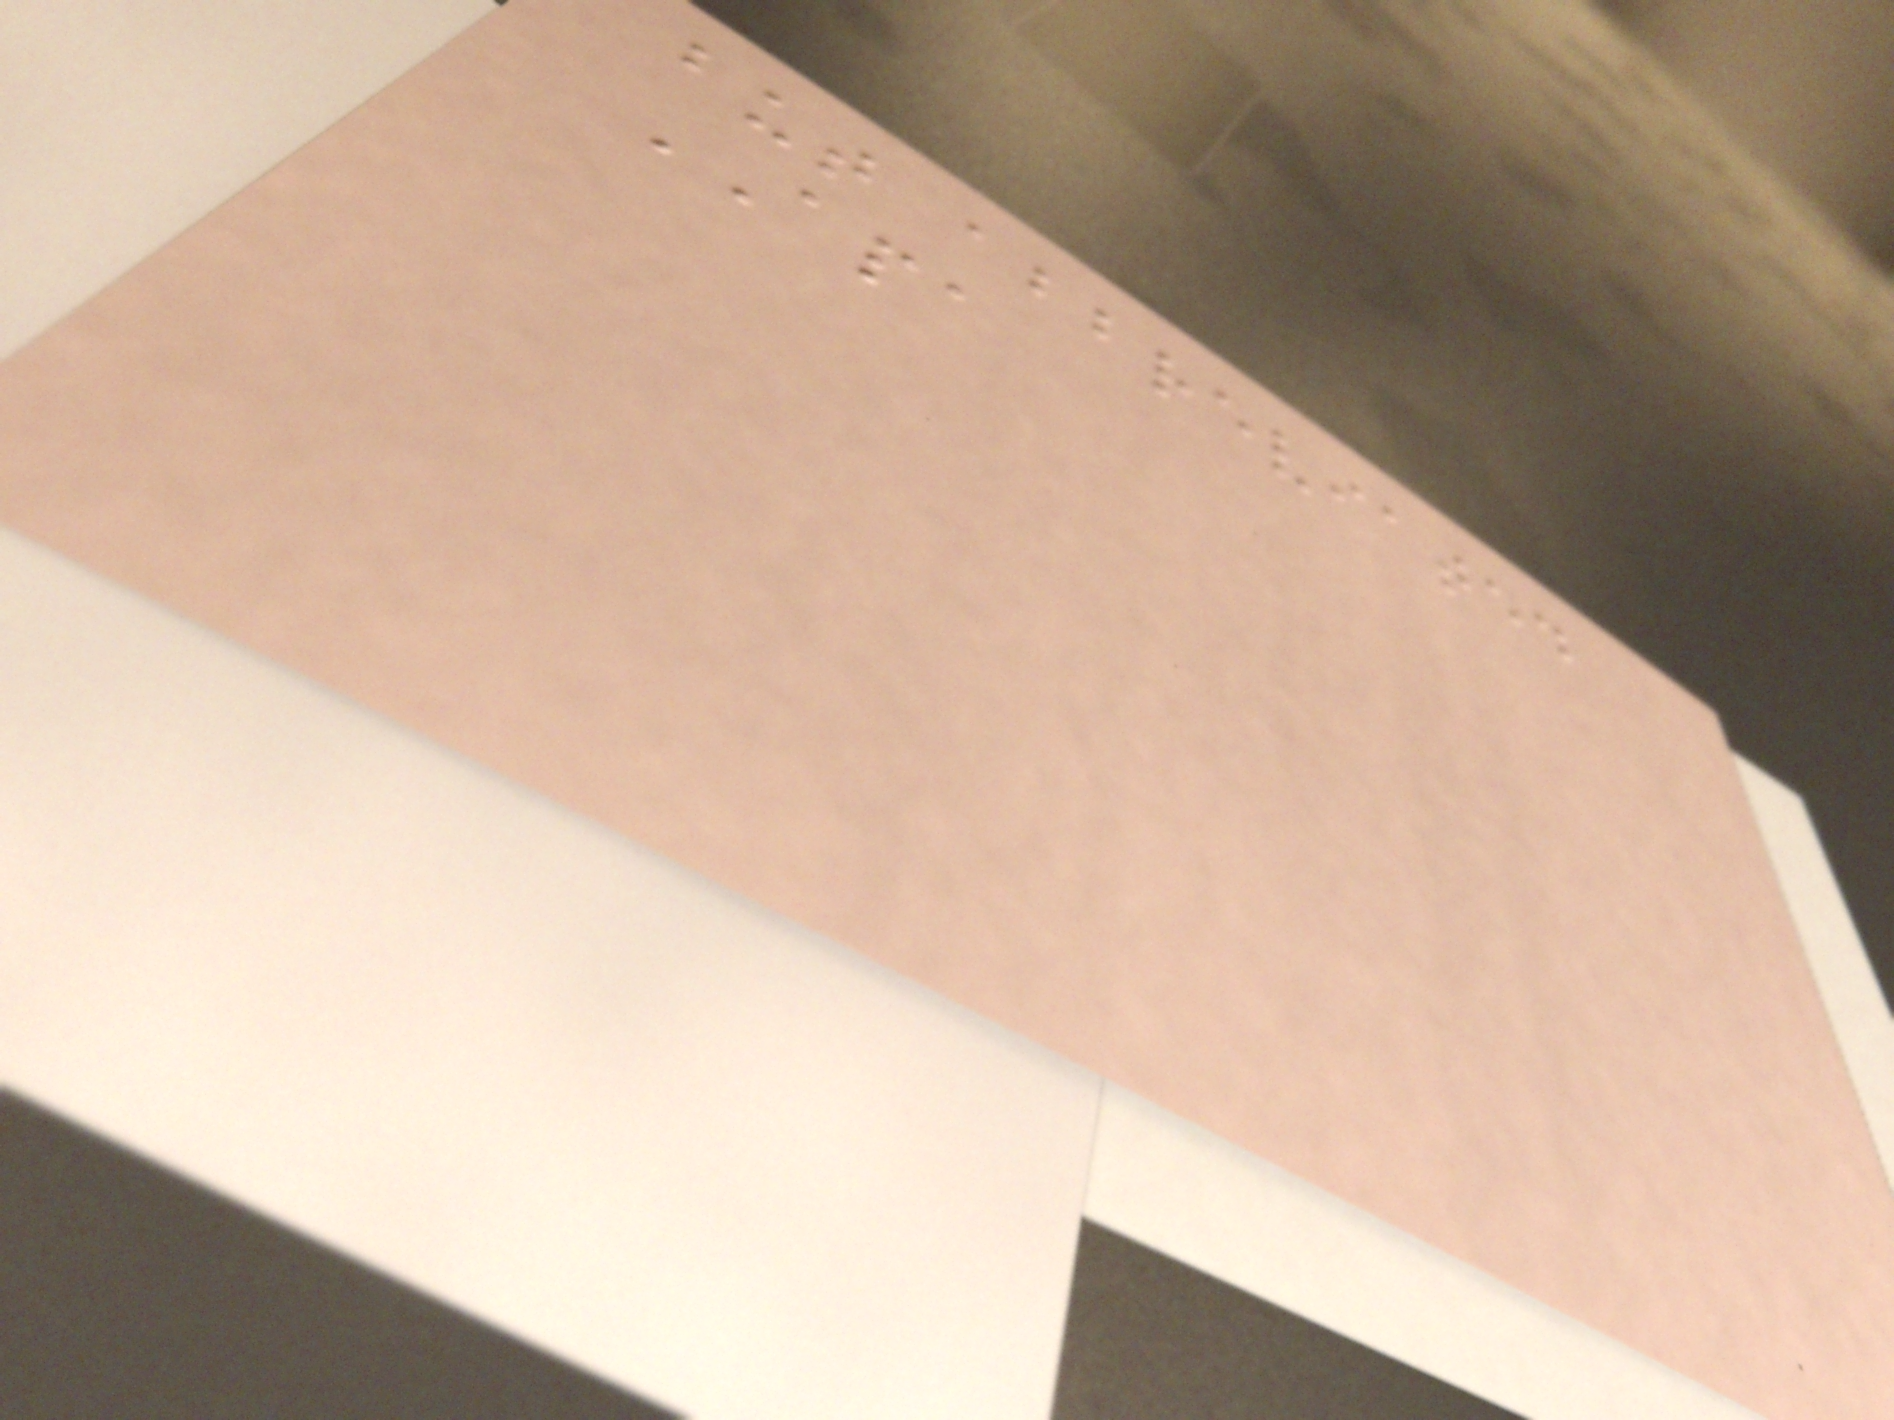but abbreviated
APA
